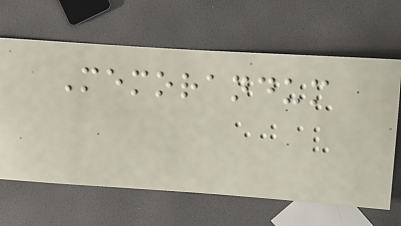Memorandum
